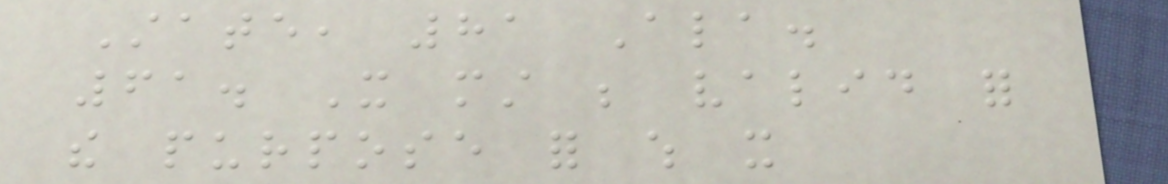State, 81 Ala.
61. It must be valid for
the purpose for which it
